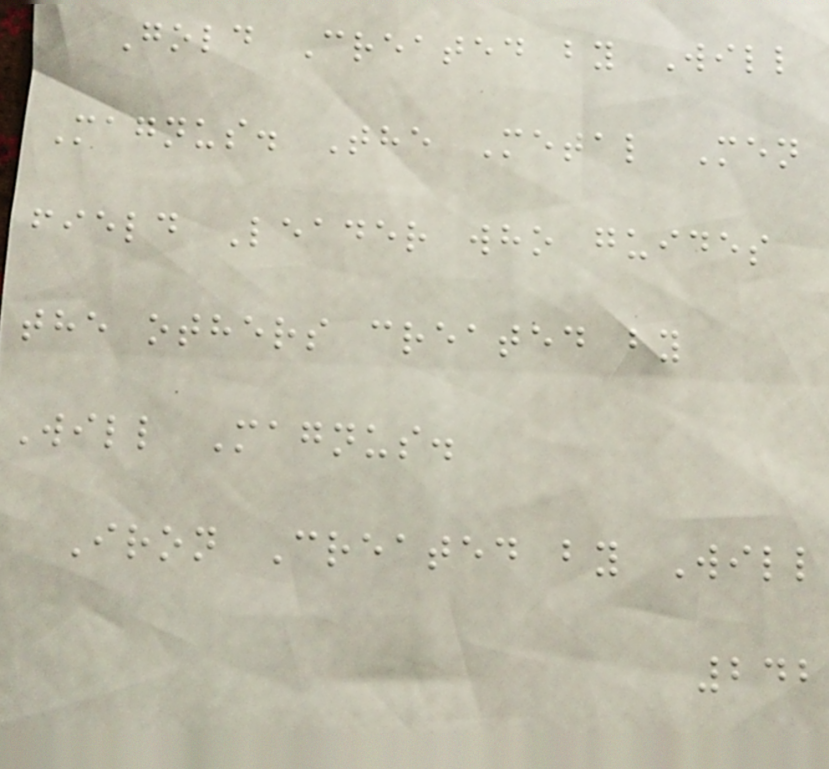Gold Created by Will
Magnus. The Metal Men
field Leader who guides
the others created by
Will Magnus.
Iron Created by Will
242
